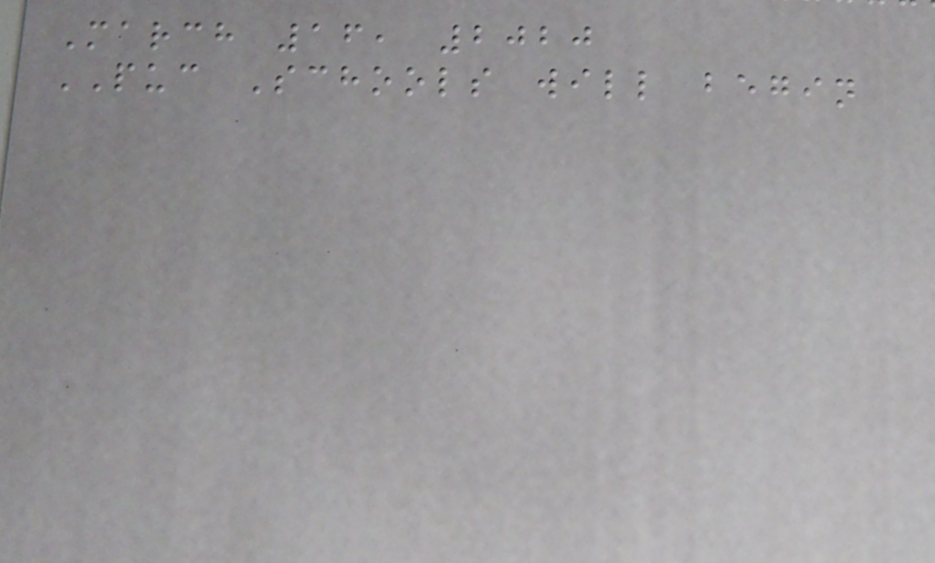March 16, 2020
PUC Schools will begin
